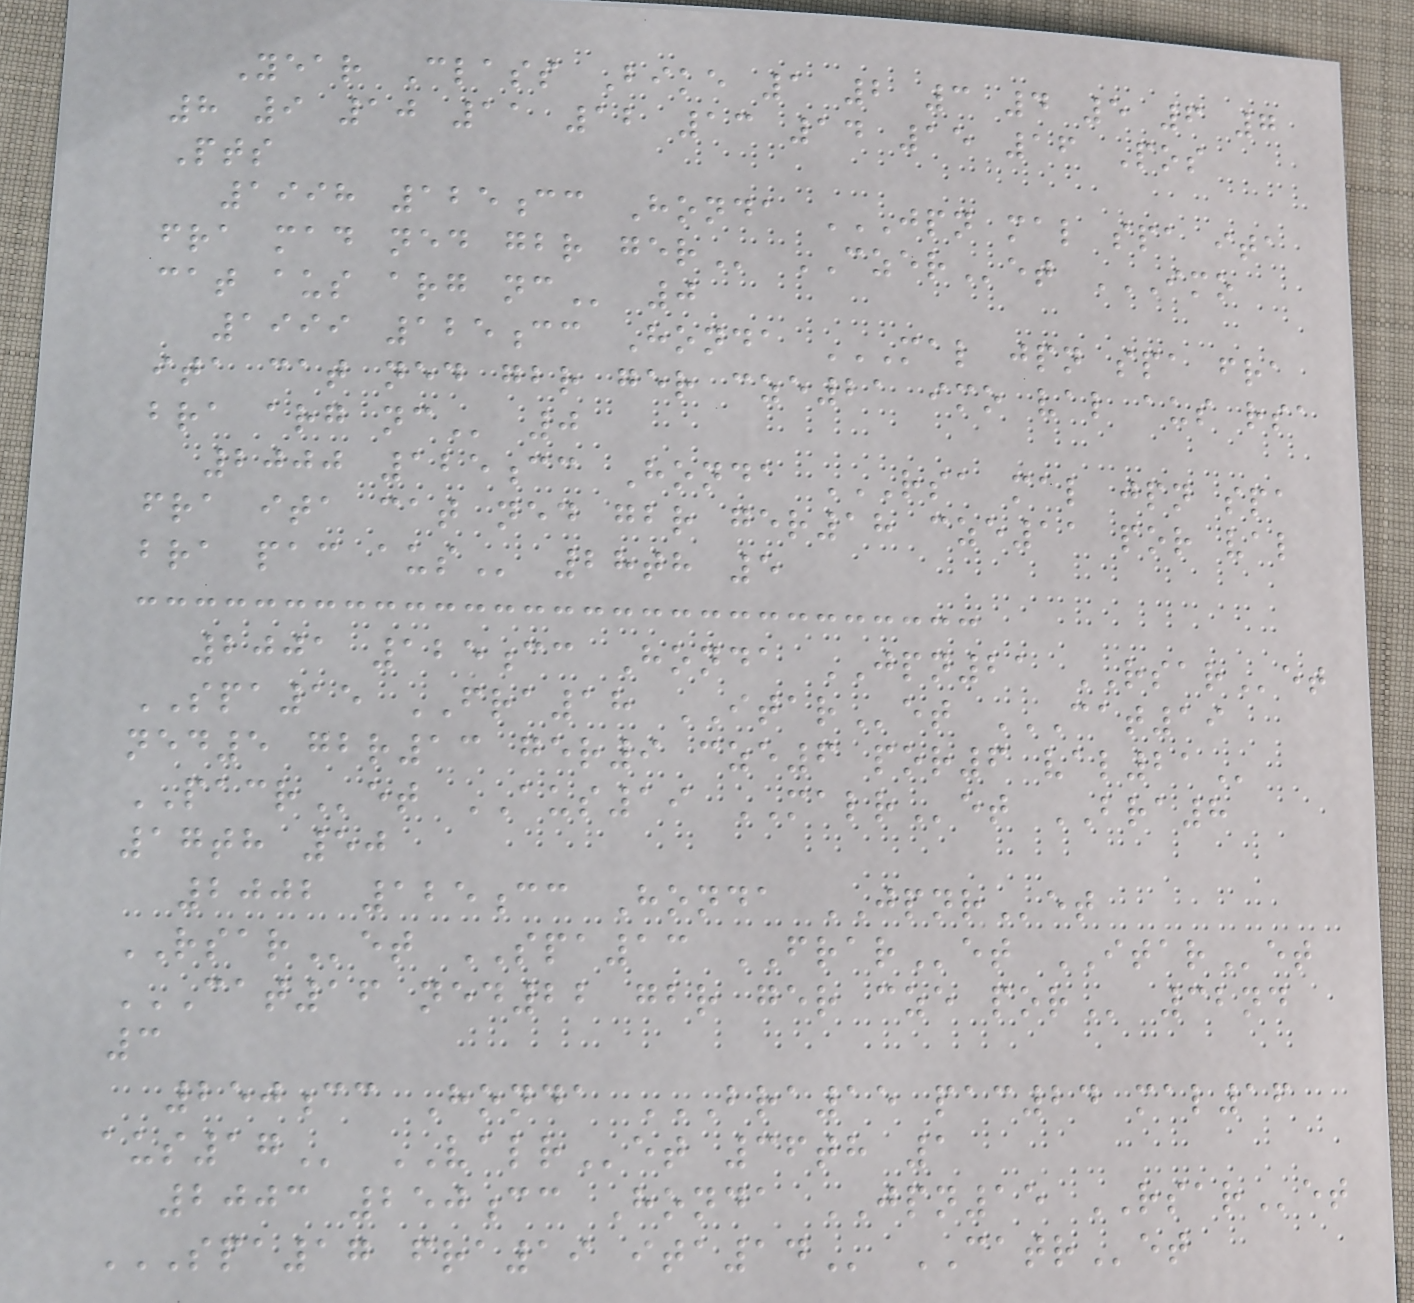Year Class Bike 1 2 3 4 5 6 7
8 9 10 11 12 13 14 15 16 Pos
Pts
1998 125cc Honda JPN MAL SPA ITA
FRA MAD NED GBR GER CZERet IMO
CAT AUS ARG NC 0
1999 125cc Honda MAL JPN SPA FRA
ITA CAT NED GBR GER CZE21 IMO VAL AUS RSA
BRA ARG NC 0
2000 125cc Honda RSA MAL JPN SPA
FRA ITA CAT NED GBR GER18 CZE11 POR VAL
BRA PAC AUS 28th 5
2001 125cc Honda JPN21 RSARet
SPA15 FRA18 ITARet CAT19
NED5 GBR13 GER9 CZE6 POR6 VAL21
PACRet AUS19 MALRet BRA8
17th 50
2002 125cc Honda JPNRet
RSARet SPA13 FRARet ITARet
CAT16 NED22 GBR GER CZE POR 32nd
3
250cc Honda BRA15 PAC24 MAL16
AUS17 VALRet 36th 1
2003 250cc Honda JPN15 RSARet
SPA17 FRA19 ITA14 CATRet
